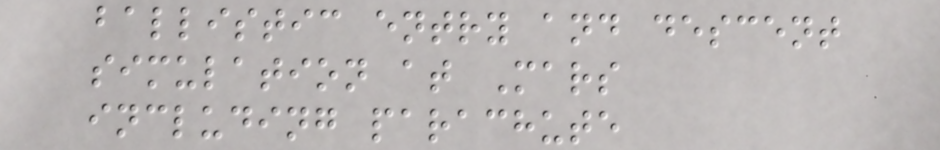ballistic entry and descent
simulation at Mars
including parachute
